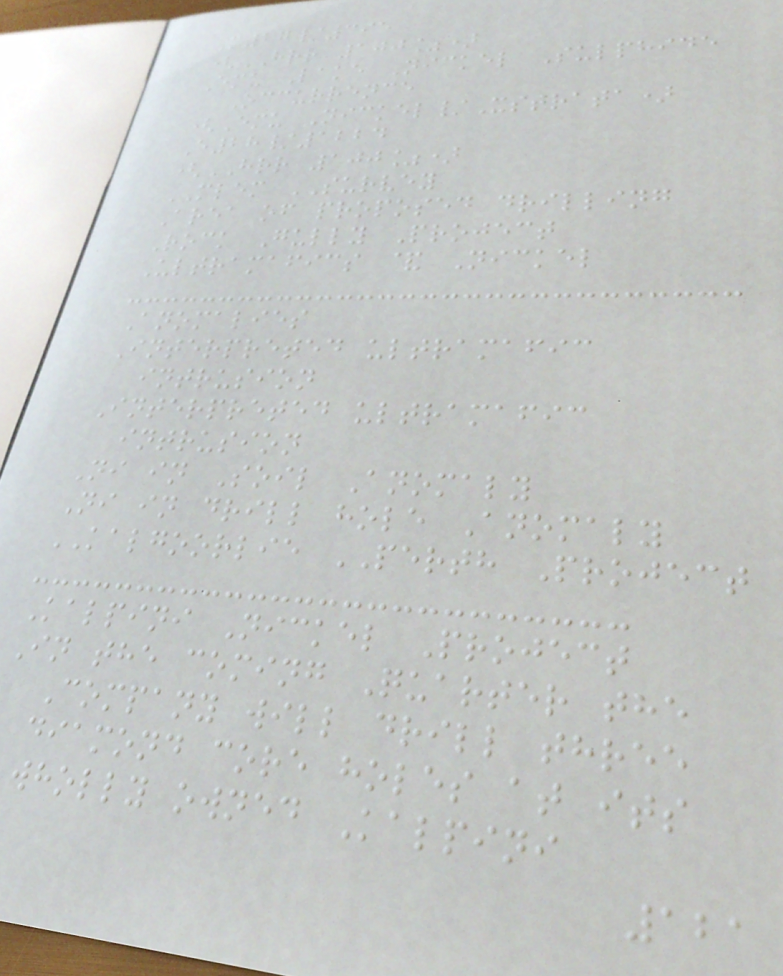M27/395
(HRR 100%)
Emu Lake Nickel Sulphide
Occurrence
(Emu Nickel/Xstrata)
E28/1224
(HRR 100%)
MLEM SURVEY
Area of proposed drilling
Rock Gully Project
Ultramafics & Nickel
Anomalies
Interpreted ultramafic
intrusion
Interpreted ultramafic
intrusion
Ni in Soil Anomaly
Ni in drill hole Anomaly
KALGOORLIE PERTH Project
Kalpini Nickel Project
In the coming Quarter the
Company will drill three
diamond core holes at its
wholly owned Kalpini
121
